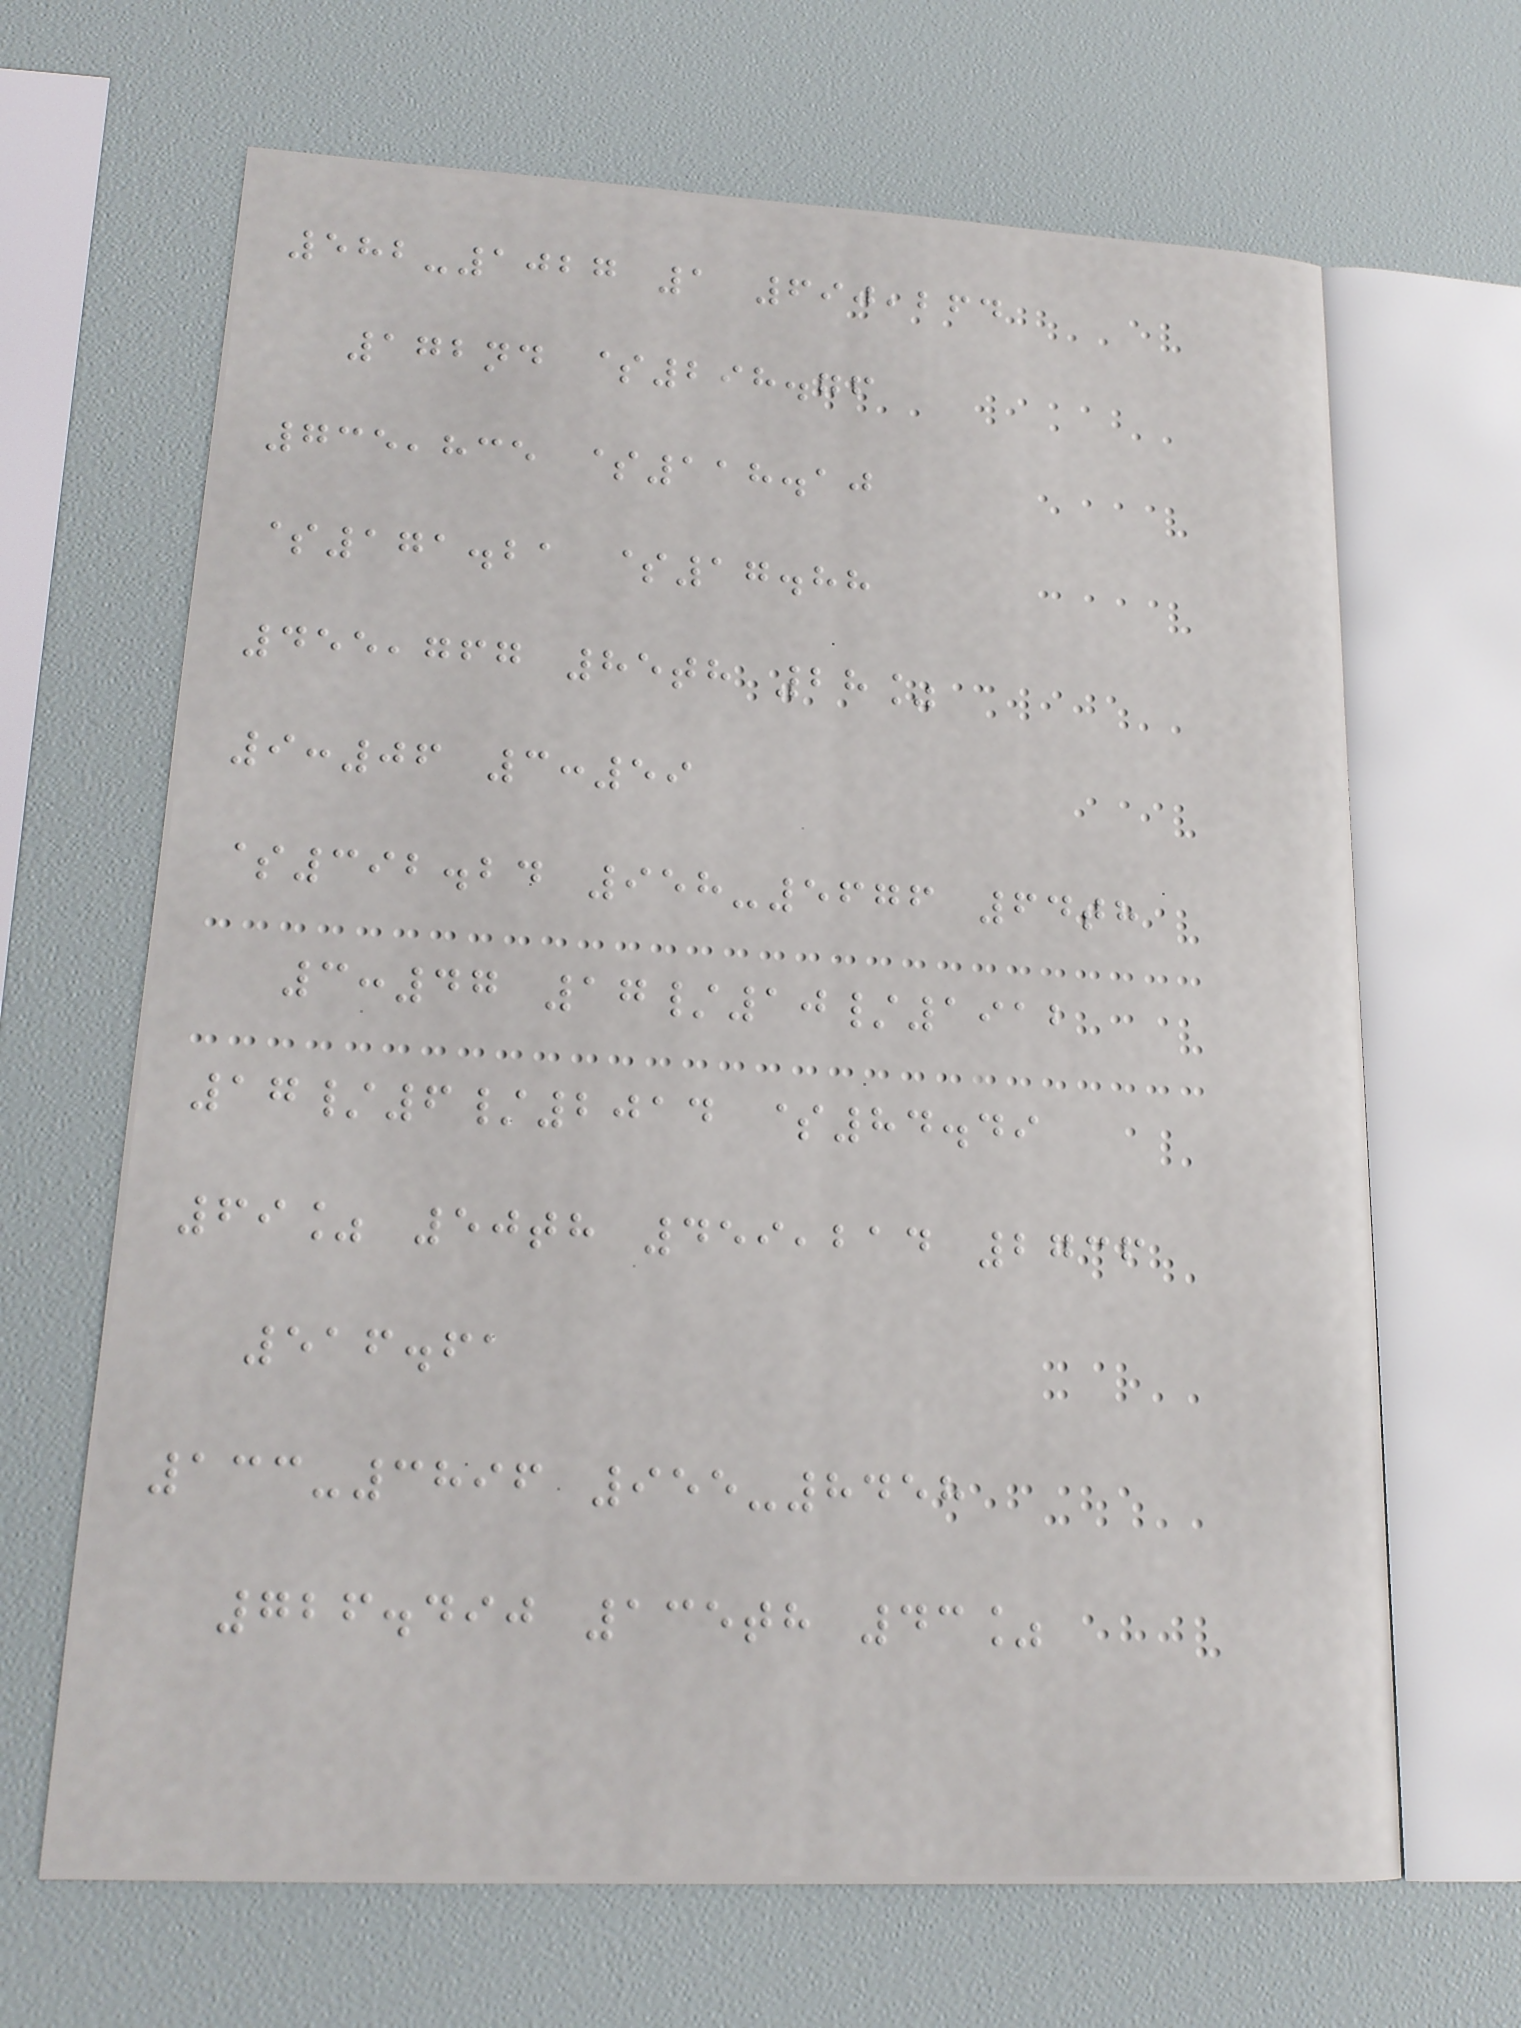582-1027 1 690,264
172nd $298.76
735,835 $118.10
$171.21 $17.88
455,767 85th 28%
9:06 3:59
$392.24 958-5676 64th
3:47 17/10/1912
17/6/2014 $84.49
69% 50th 459,214 2736
516.61
133-3896 955-8458
726.490 135th 43%
